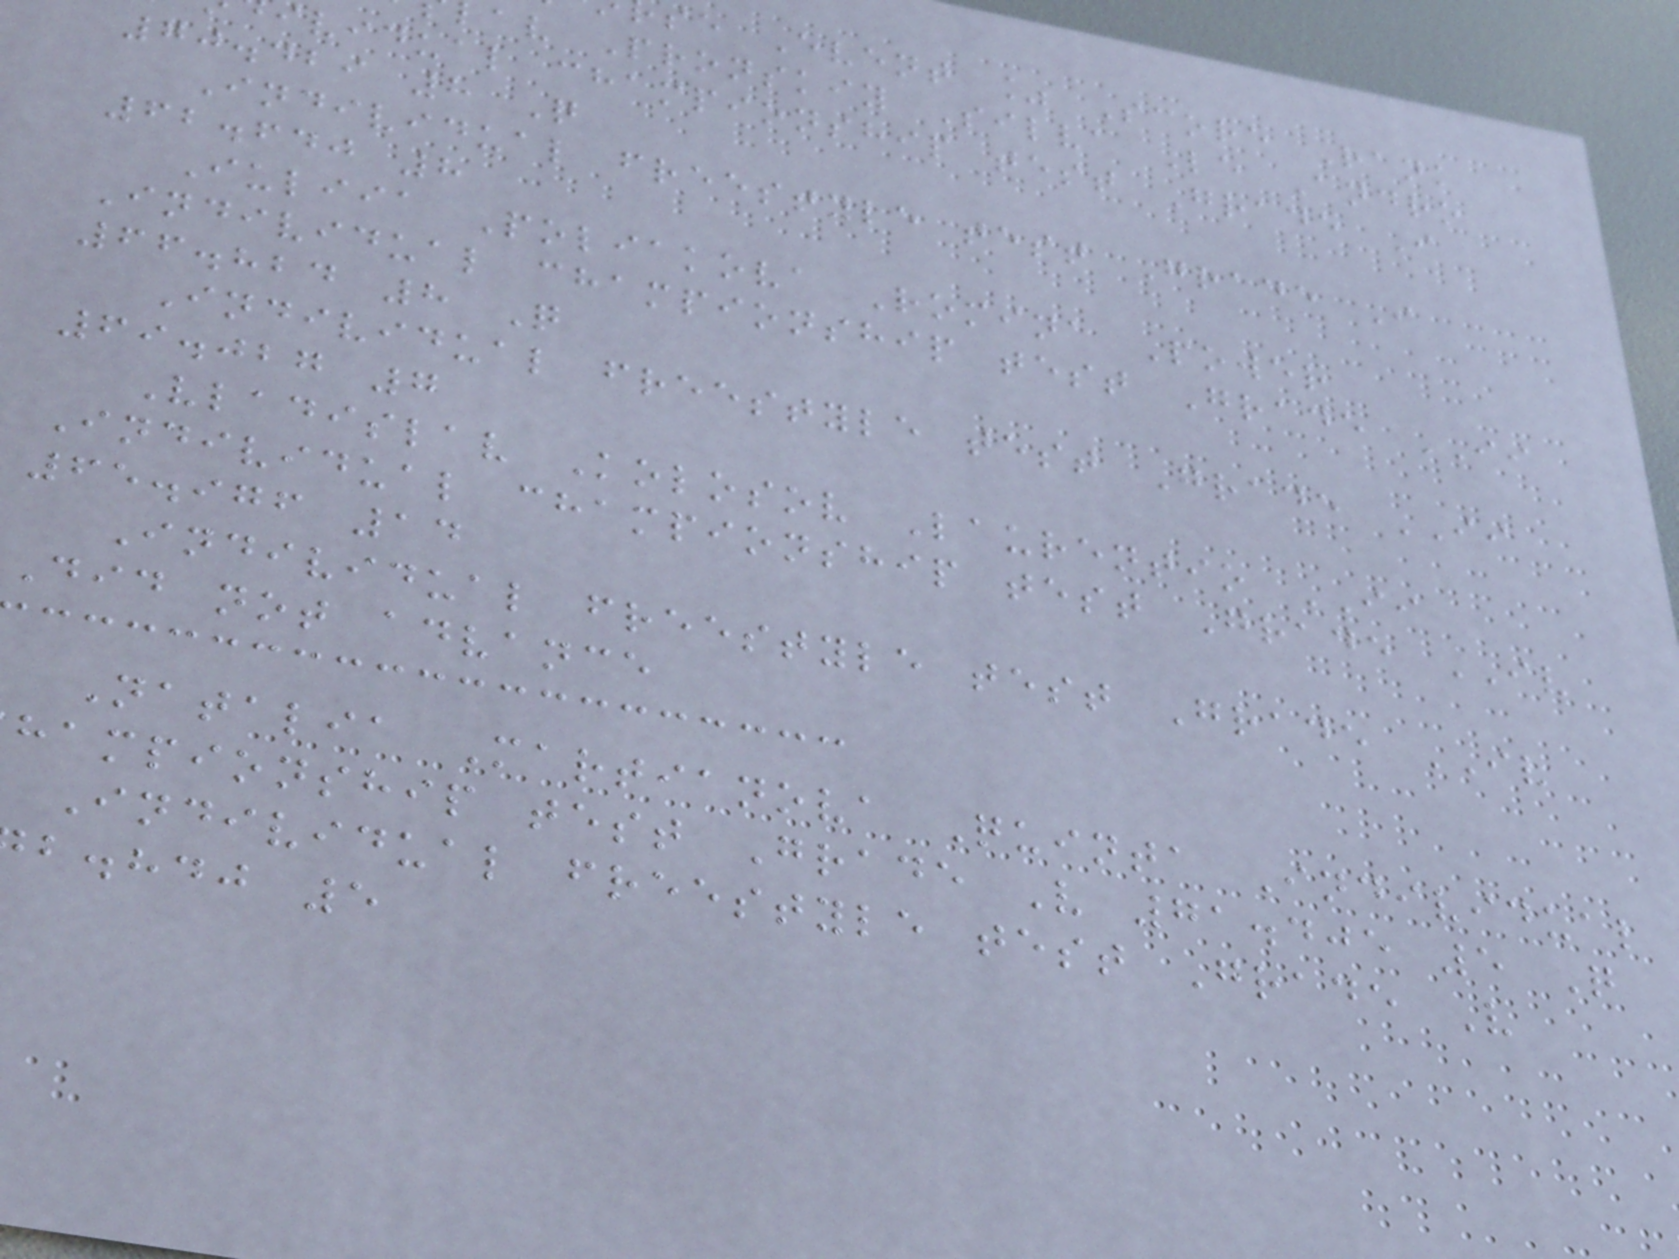se Event % Score Rank
av Pronskiy Silva Le Andro
ividual championship test Grade I
70.429 8 Q
Individual freestyle test Grade I
62.640 8
Iuliia Poliakova Romina Power
Individual championship test Grade II
66.824 8 Q
Individual freestyle test Grade II
69.027 7
Vladislav Kolosov Laurentio II
Individual championship test Grade IV
65.976 14
Individual freestyle test Grade IV
Did not advance
Natalia Martianova Quinta Individual
hampionship test Grade V 71.405 5 Q
Individual freestyle test Grade V
b.hdj 5
